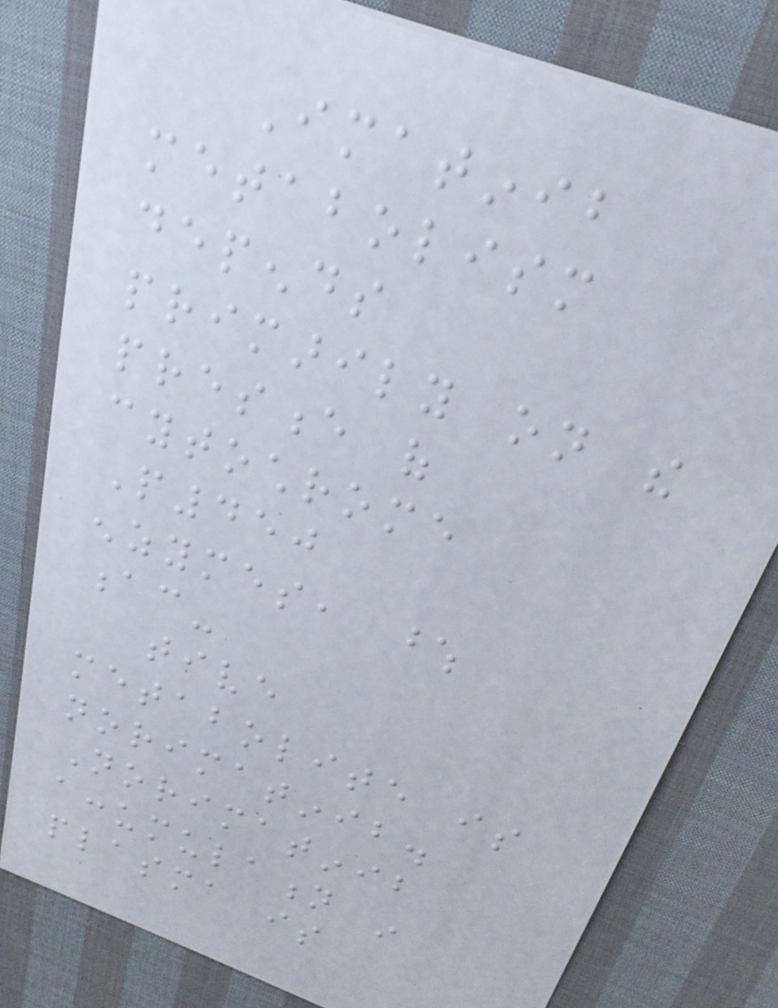Imatinib
metabolism
depends
primarily on the
presence of
cytochrome
P450
enzymes, whose
ac-
tive
metabolite is
norimatinib.
Norimatinib
accumulation in
plasma is
